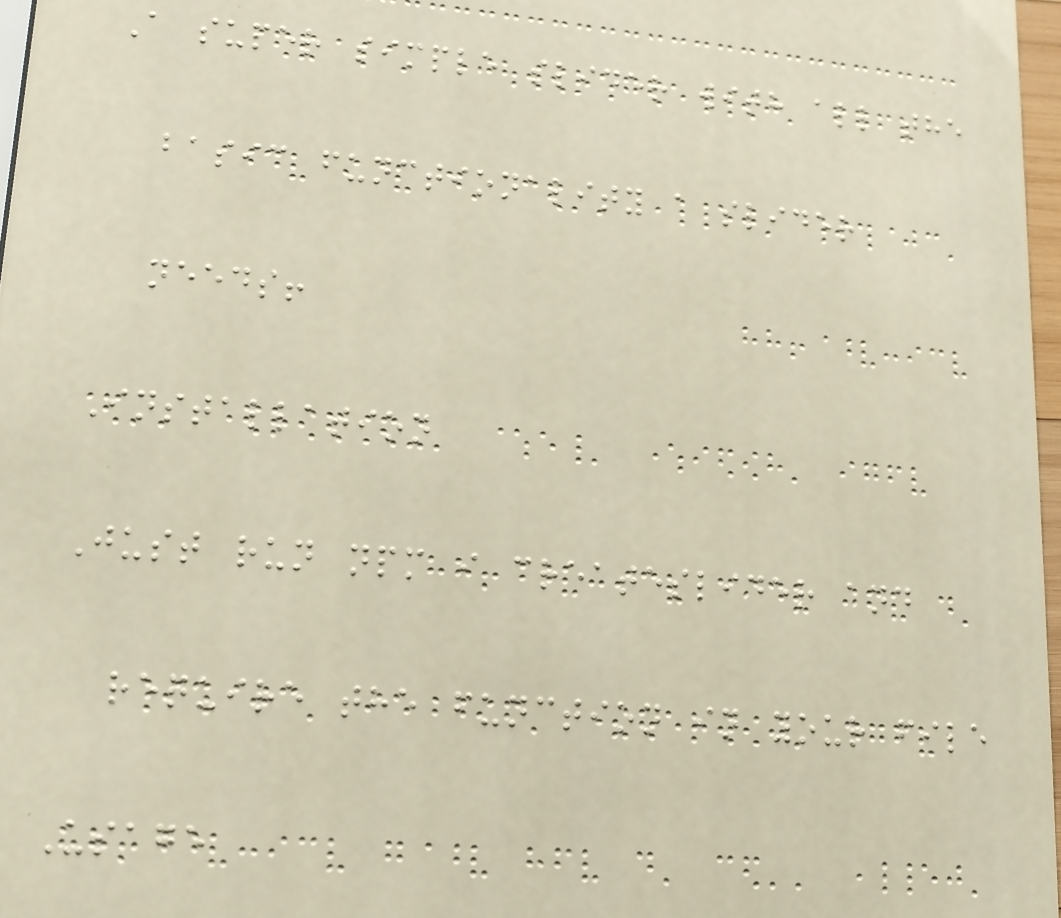A super simple slider with all the
basic functionality a slider
needs!
Installation
Just run npm i createslider and
require the function in your file
Usage
